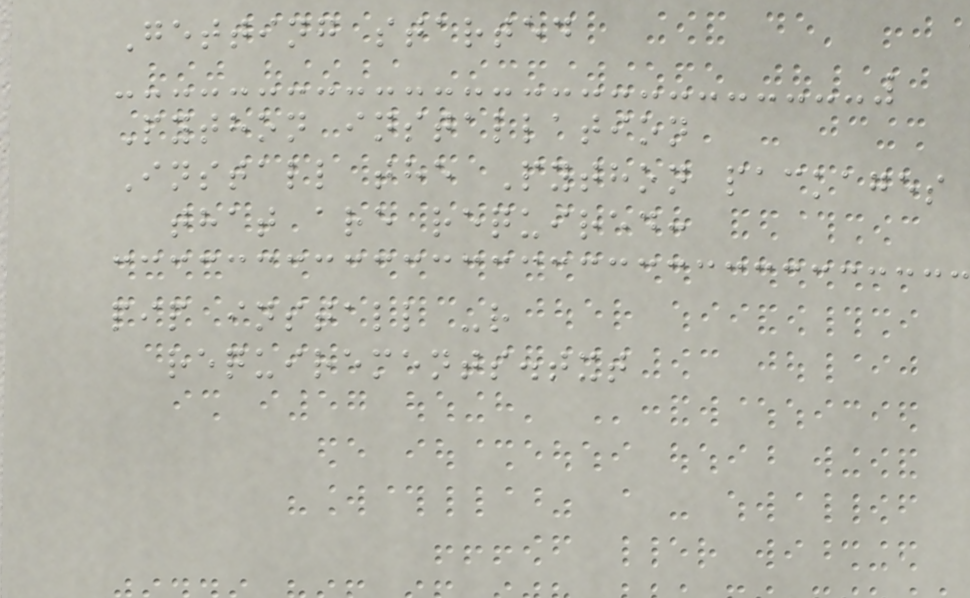Getting started
Python installation
Install the Python packages
that are required:
pip install -r
requirements.txt
